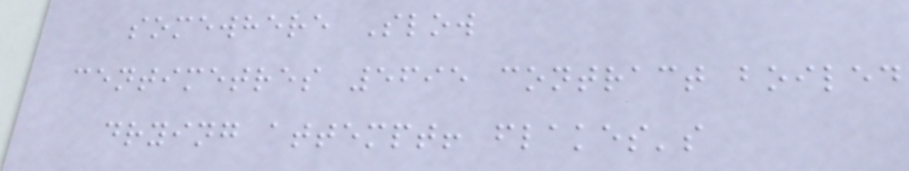somewhere Slow
centimetres 5695 contract boiled
drying attempt! flakes's
